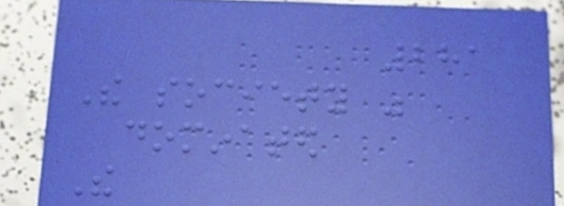281
The society was
dominated
The
